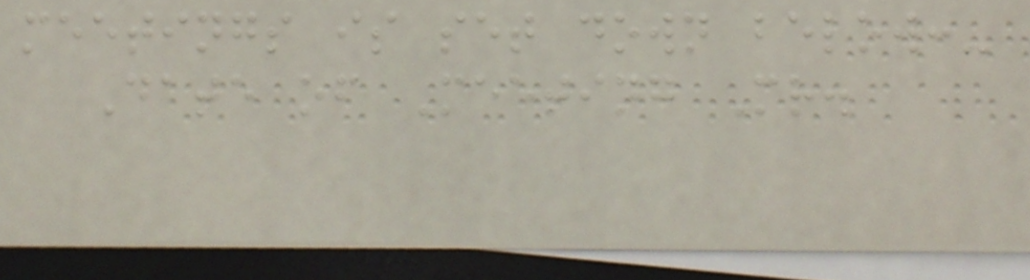meetings is set down below:-
Date of Meeting Mr.
